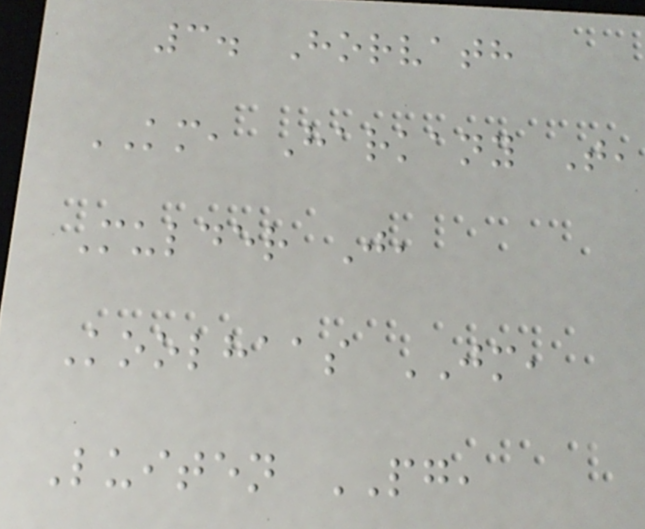3. Horvath
KM, Harkany T,
Mulder J,
Koolhaas JM,
Luiten PG,
